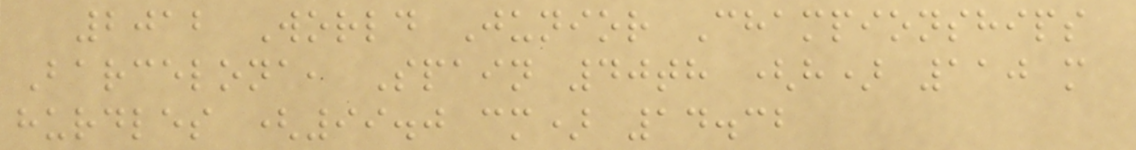2012 World Junior Championships
Barcelona, Spain 40th (h) 110 m
hurdles (99.0 cm) 14.32
